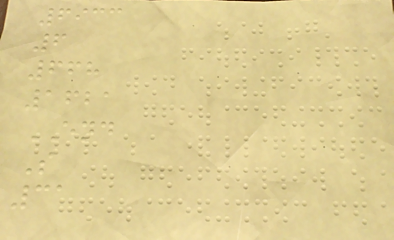6933
6
668
1621
END
S
31
